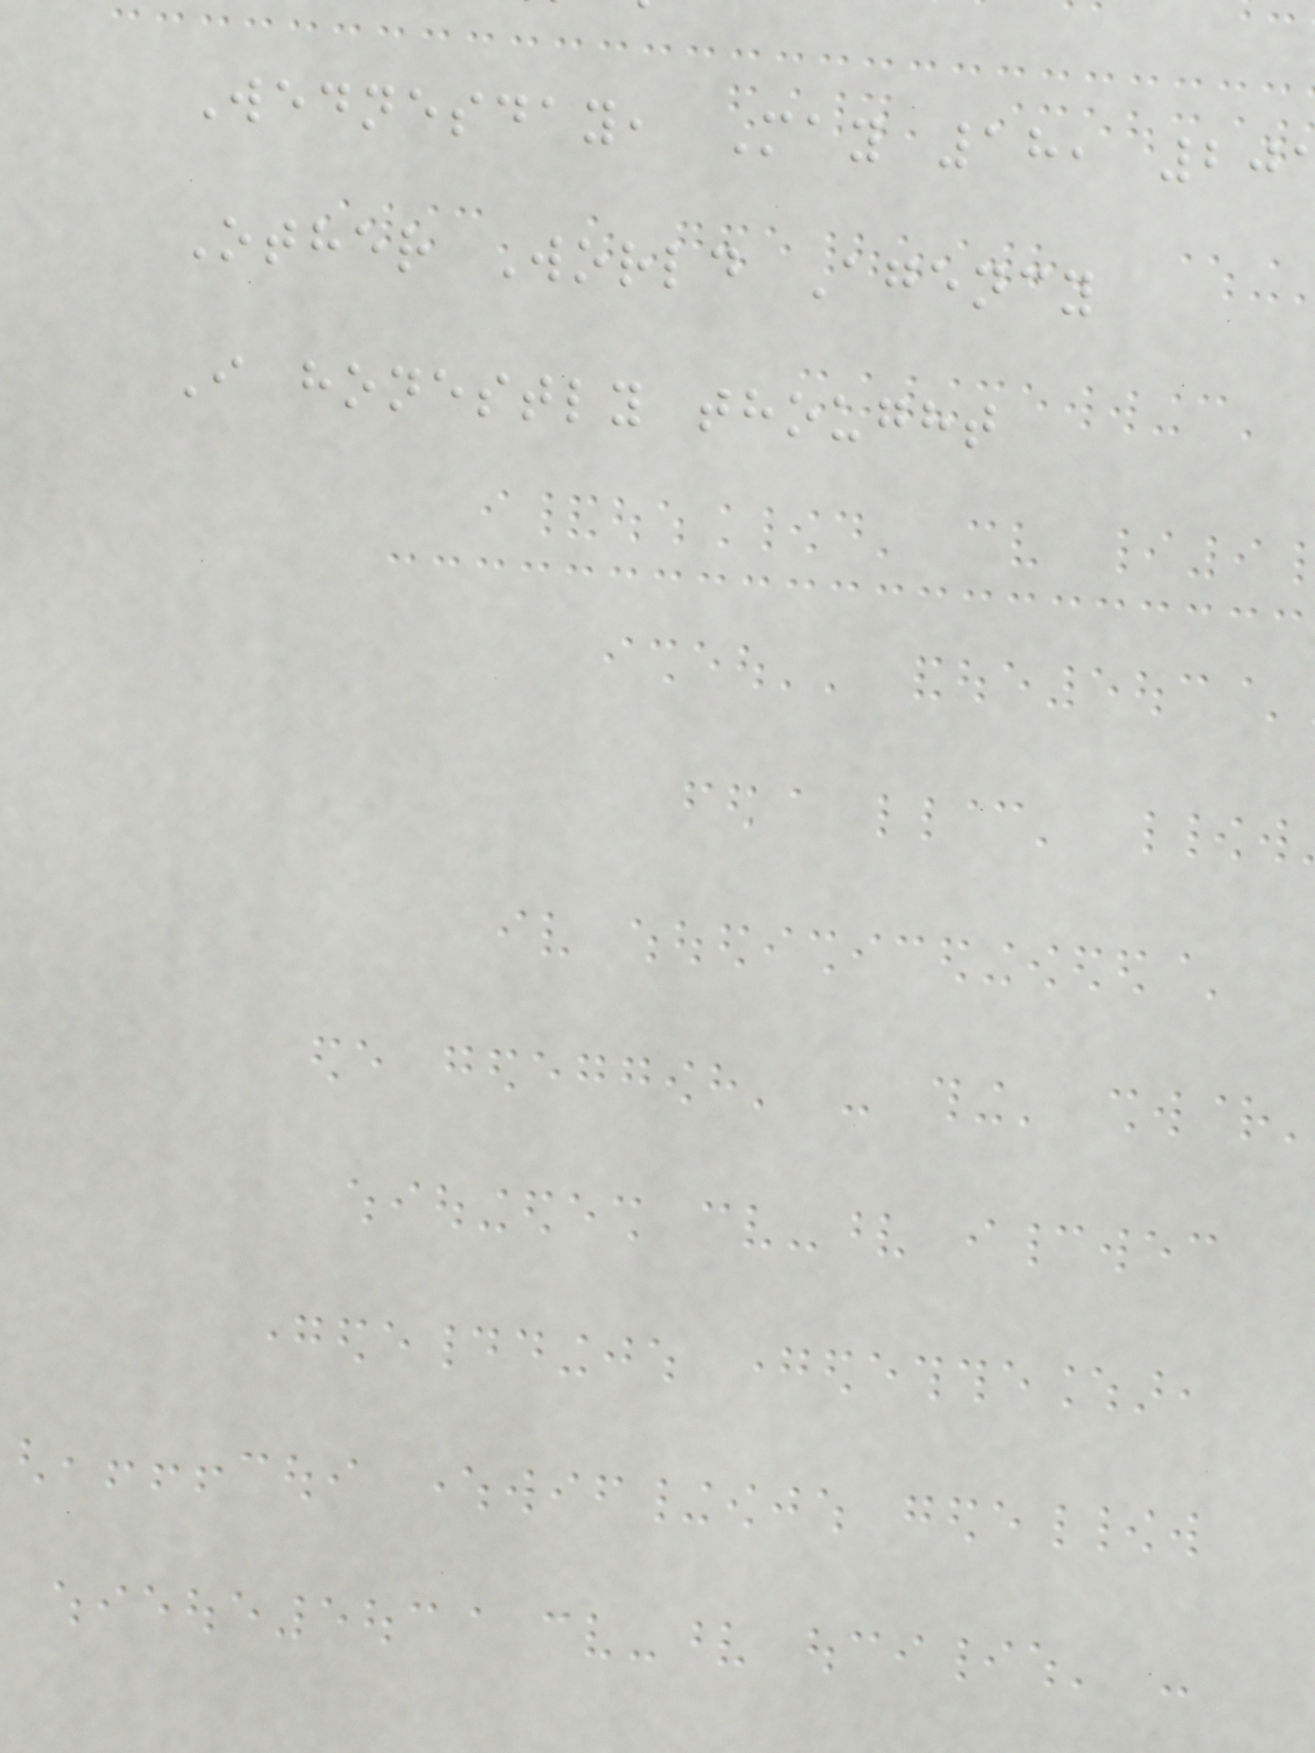Wednesday, May 18, 20
Other World Agency
I honestly thought
